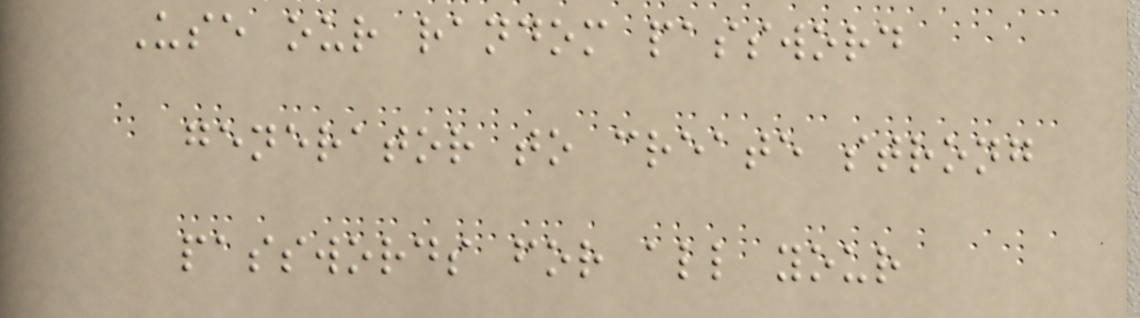Use our random password
generator to create strong
passwords for all your
